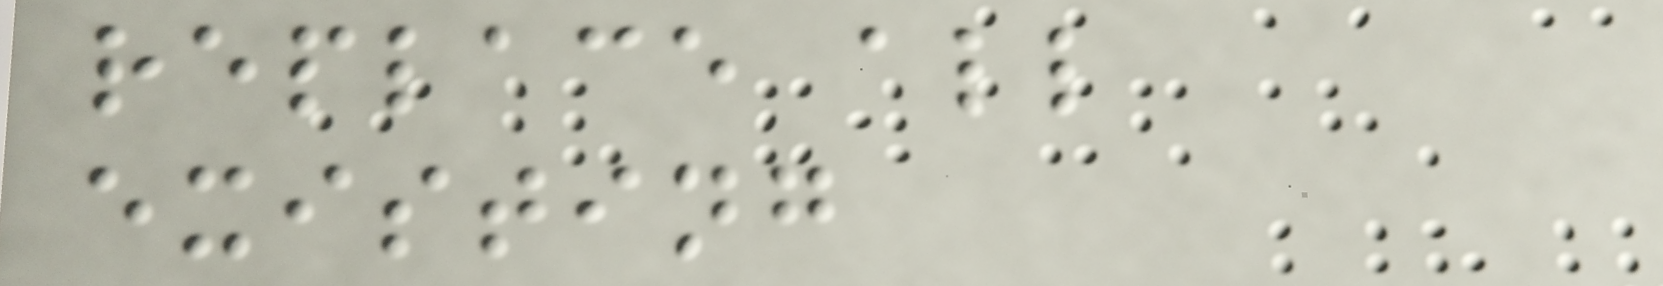replace all
existing
